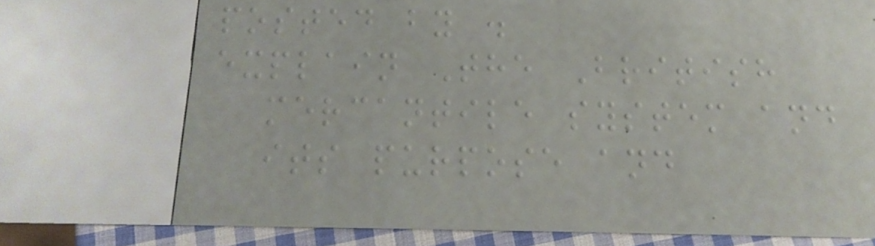posted by .
explain The British
mercantile system and
its purpose and
